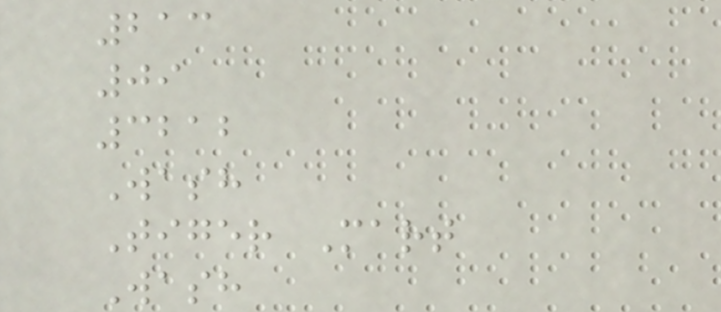213
09
3212
Wash
Tiger Mart
Wash
